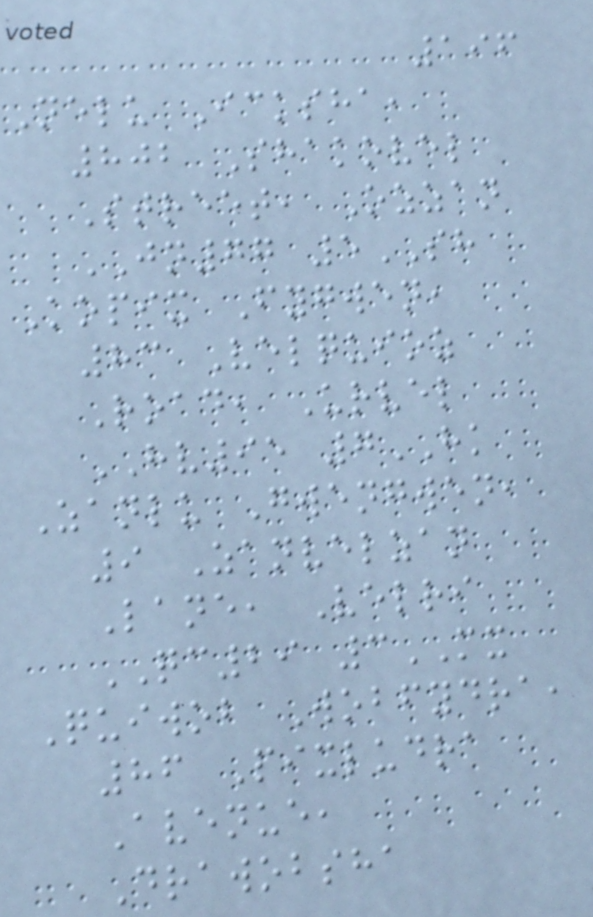196
Nelu Icksha,
802 Shakovel
Street, Ozzan
JN77 5SH
Kopix Fygwen,
83 Velquioz
Road, Urvel
HV95 7HK
Zanlu Gwengwen,
9 Zanvelzan
Lane, Velri
QC29 3MX
Quiwob Wobfydra,
86 Pixludra
Avenue,
Drawobsha
